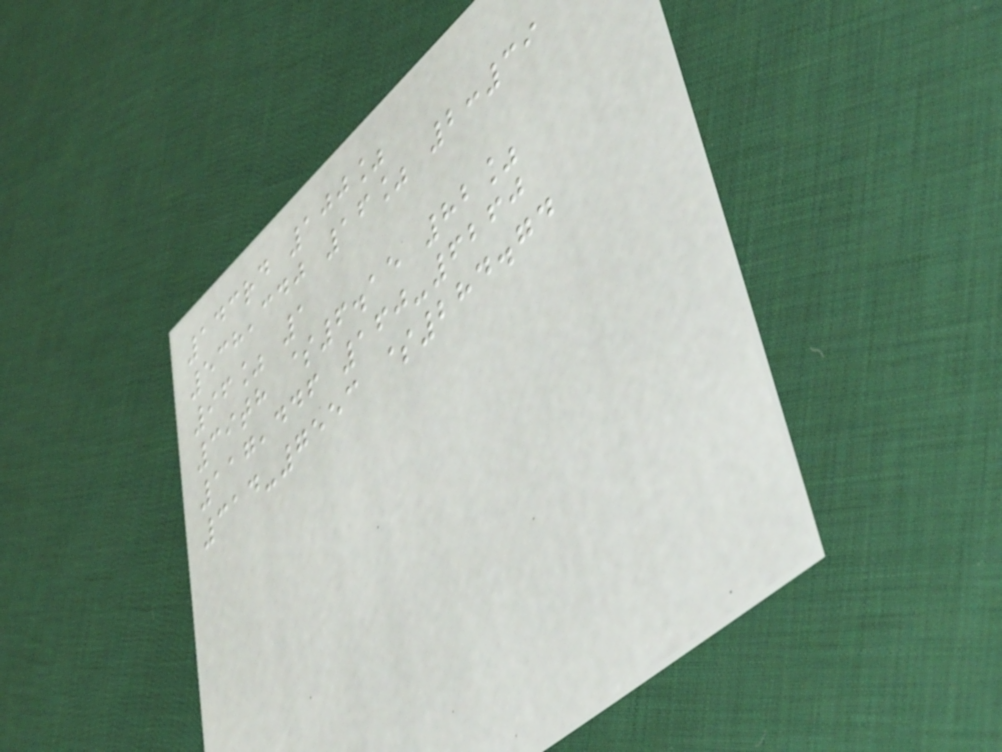143rd 100%
538,340 16% 2:39
96% 1
39th $6.15 82%
117,446 160-6260
314-7553 $284.74
